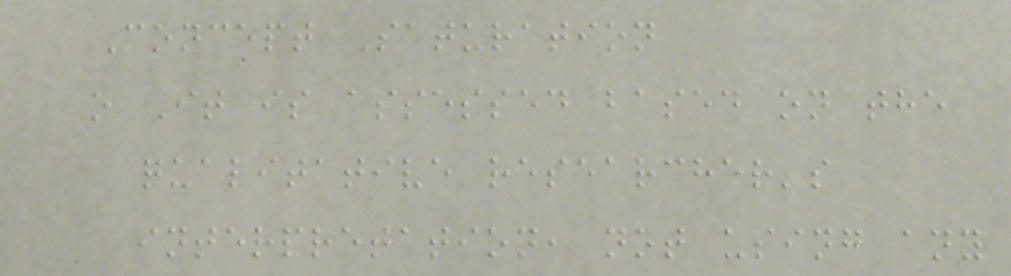Concept Saturation
o It is assessed based on the
qualitative researcher's
interpretation, not using any
